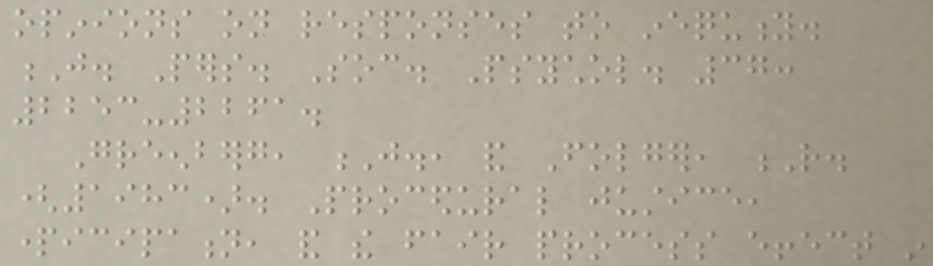opinions on responses to inequity.
J. Pers. Soc. Psychol. 37:
2253-2261.
Greenberg, J., and Folger, R.
(1983). Procedural justice,
participation, and the fair process effect in
